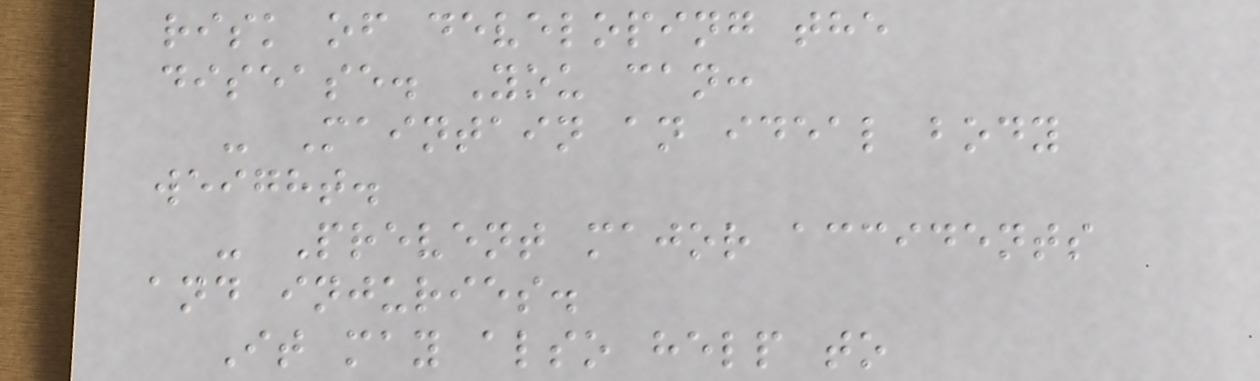risk of developing the
disease. You can:
- Maintain an ideal body
weight.
- Prevent major accidents
and injuries.
It may also help to
